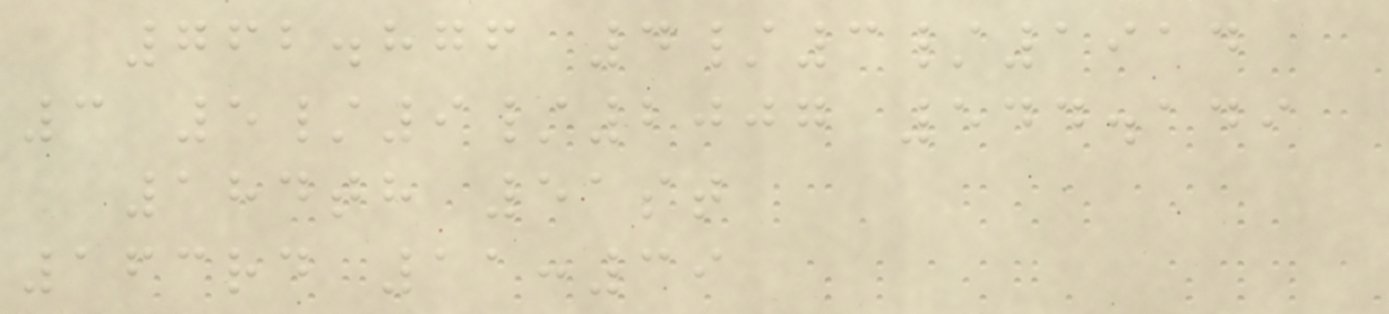762.876 4/3/1914
3 5/9/2007 544.149
184th 51st
163rd 11:39
